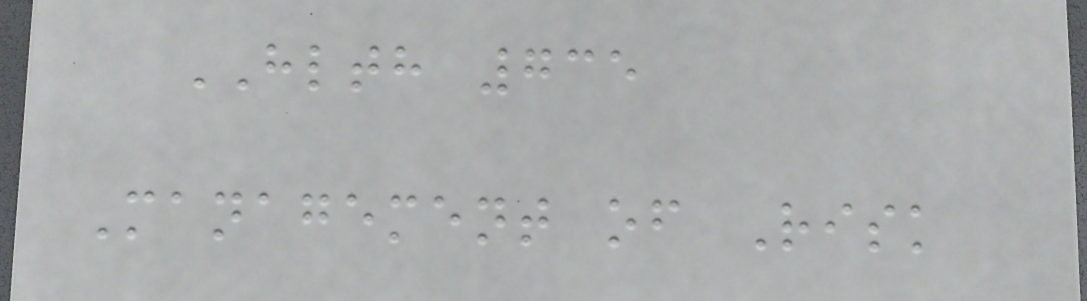HLTH 735
Management of Risk
